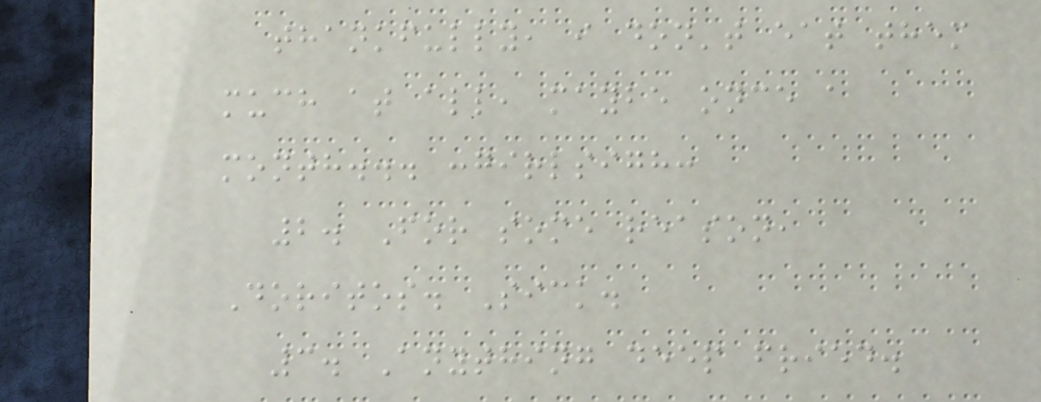thankfully, i don't eat them
much at all, maybe once a
month... :girlsigh:
2. For some reason,
Doritos. Sick.
3. Anything deep fried.
